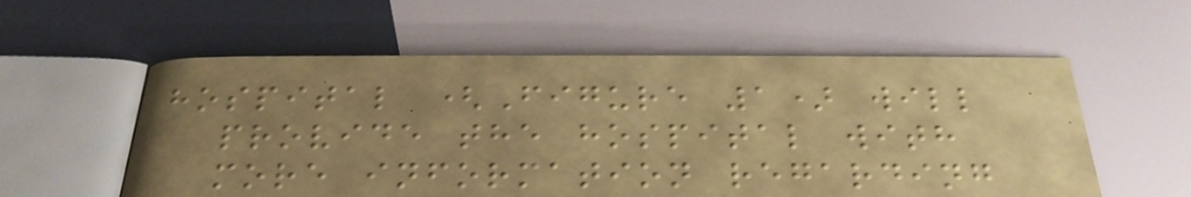hospital (Figure 1) will
provide the hospital with
more information regarding
